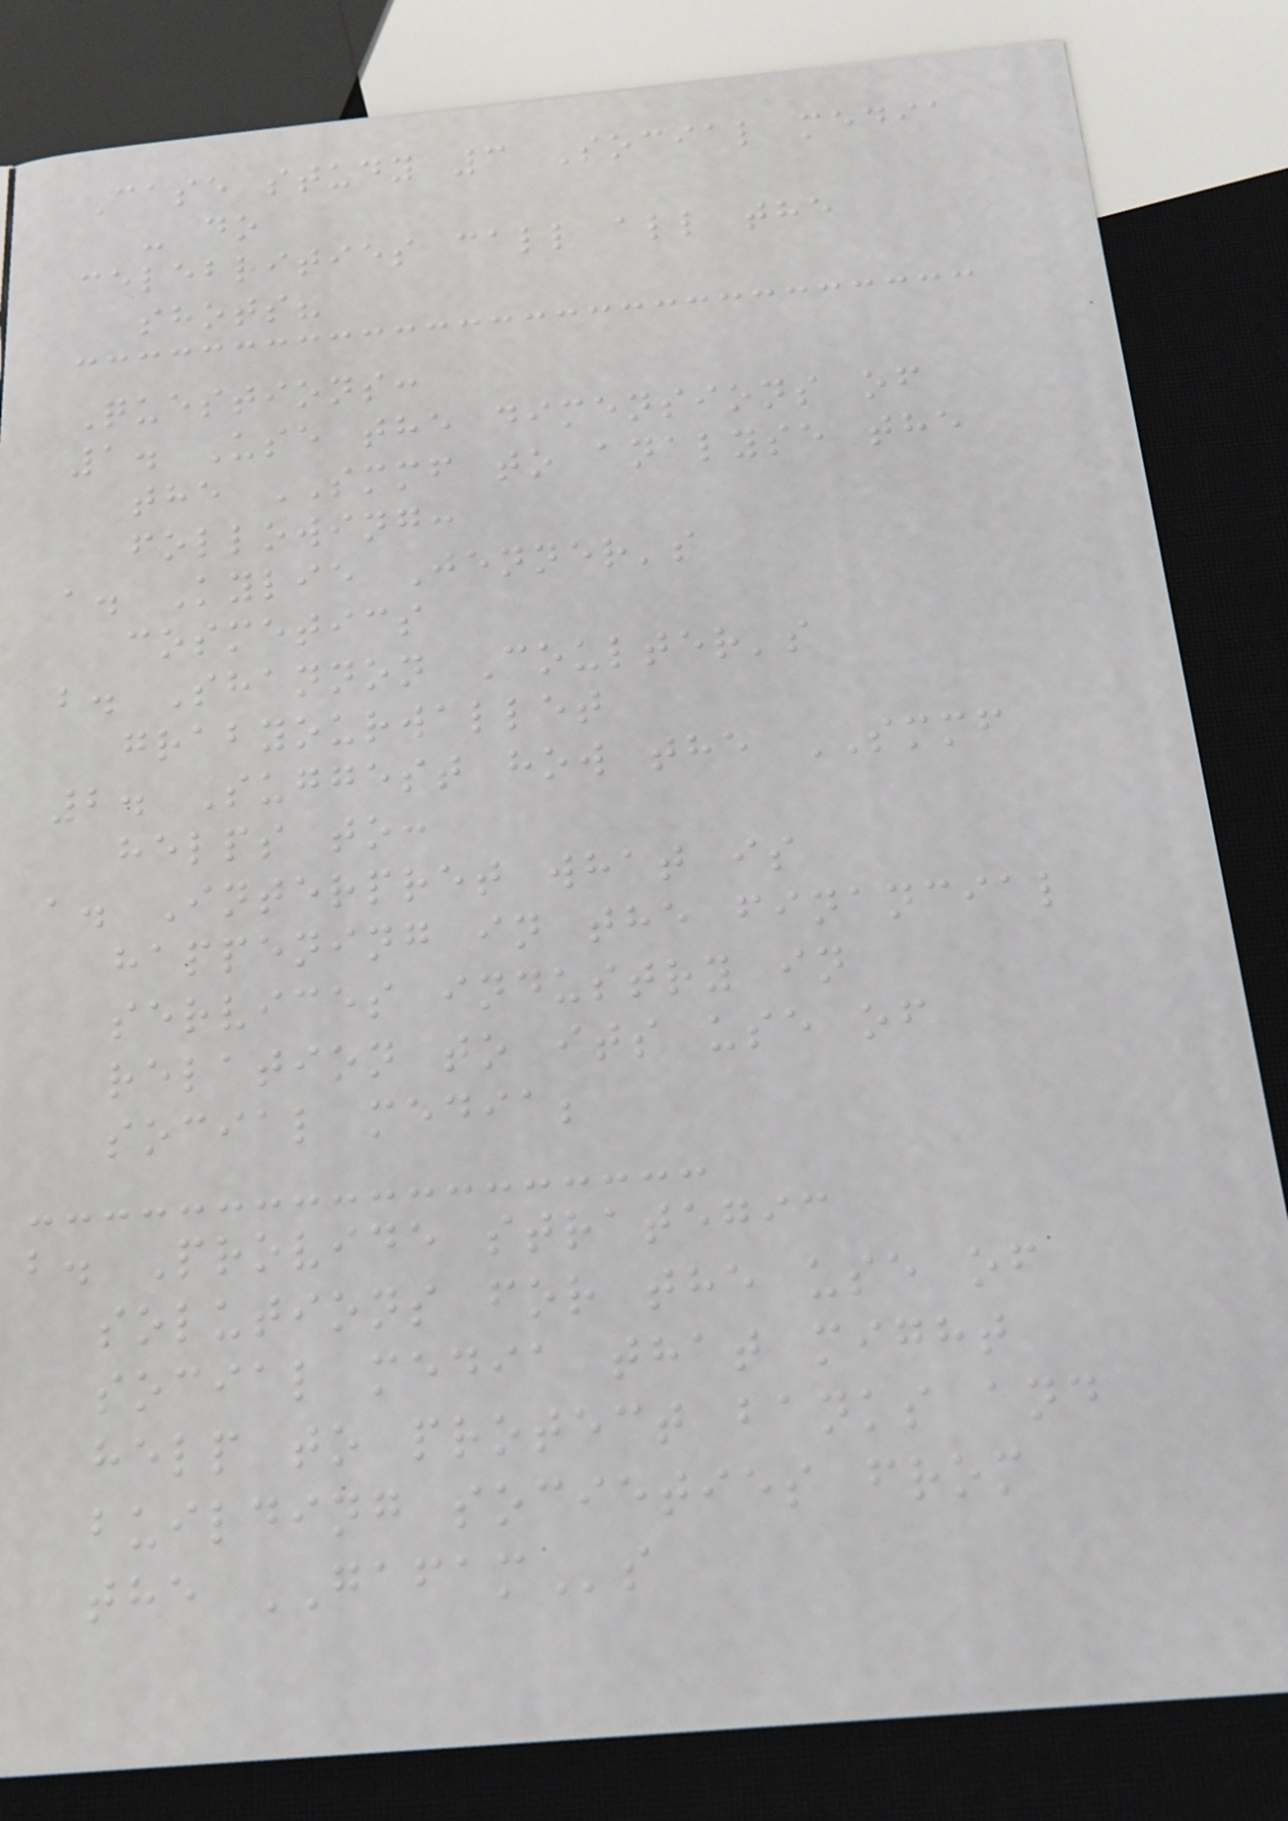Case study 3 Social media
- do
celebrities call all the
shots?
Questions:
1. Use the dimensions of
the SMMF to analyse the
following:
a. Kylie Jenner's
cosmetics
b. Shannon Coulter's
grabyourwallet
2. Suggest how the SMMF
helps to:
a. Interpret what is
happening in the financial
services industry in
relation to its use of
social media;
b. Provide strategic
solutions for the use of
social media that might
help to protect banks and
building societies from
the GAFAMs
